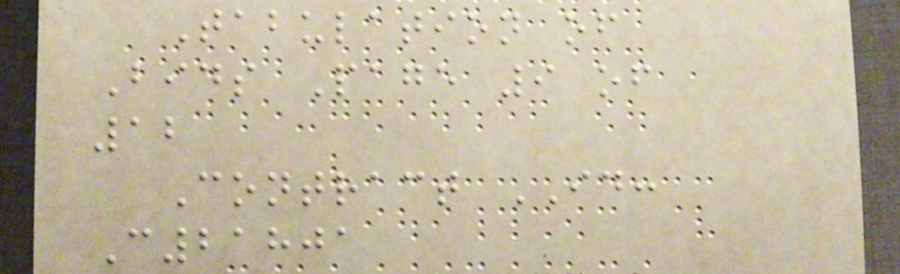Tabulation of
Bids Page 9 of
12
Contract ID:
C21801
